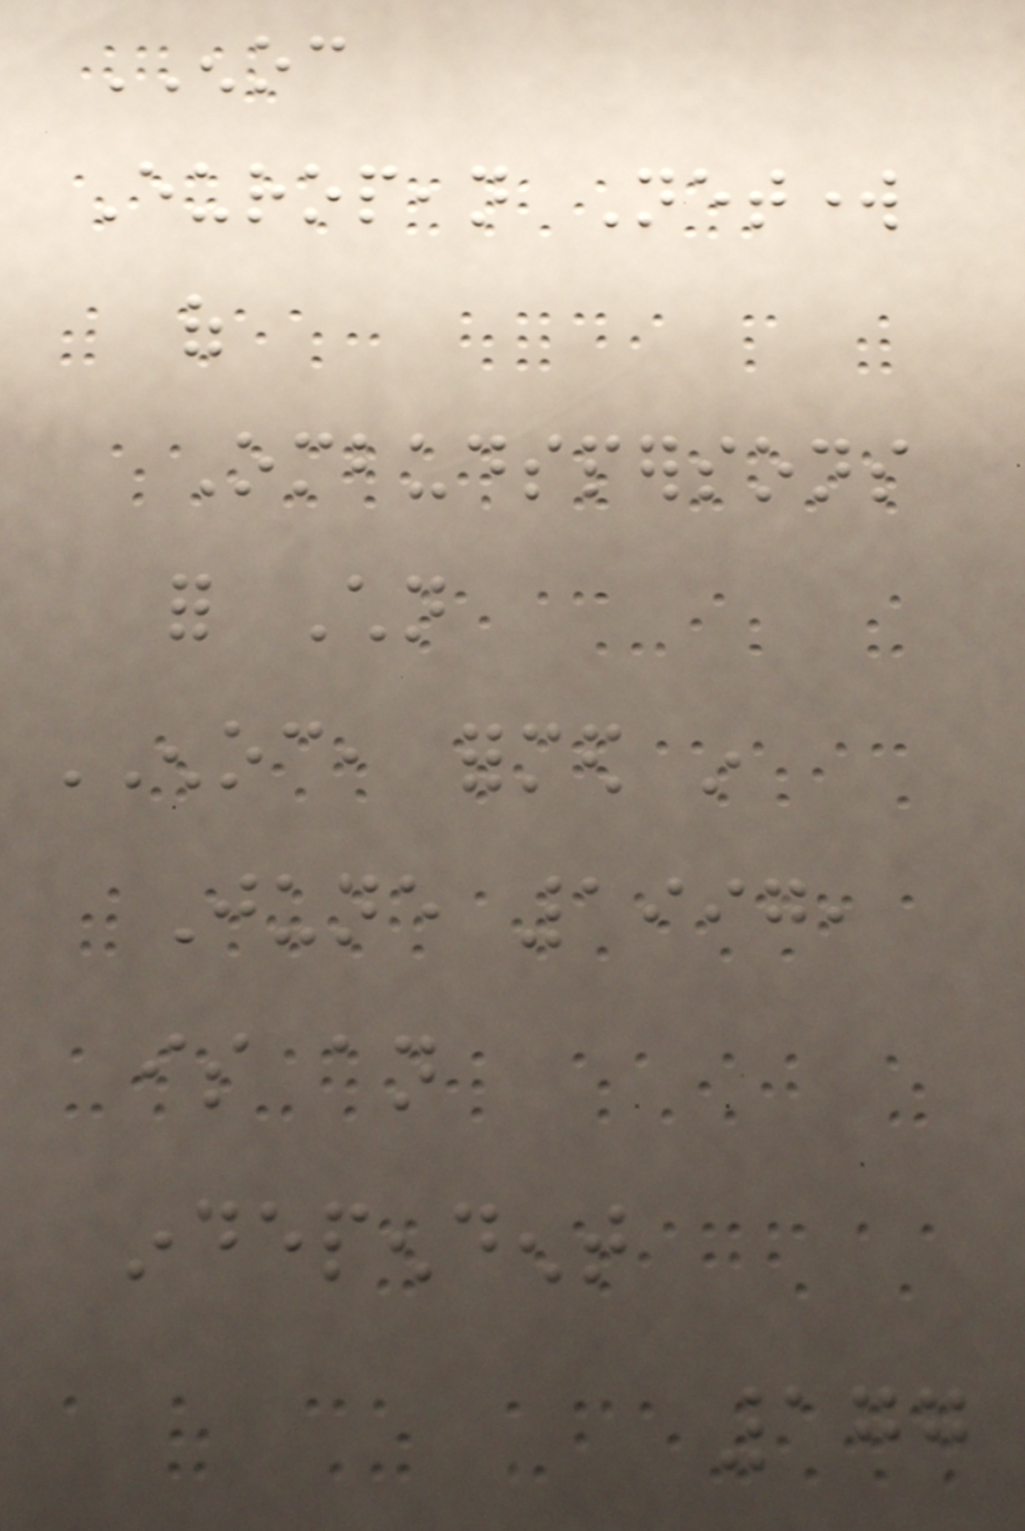ENOC
European Network
of
Ombudspersons
for Children
ENOC, formed in
June 1997,
is an
independent
177
